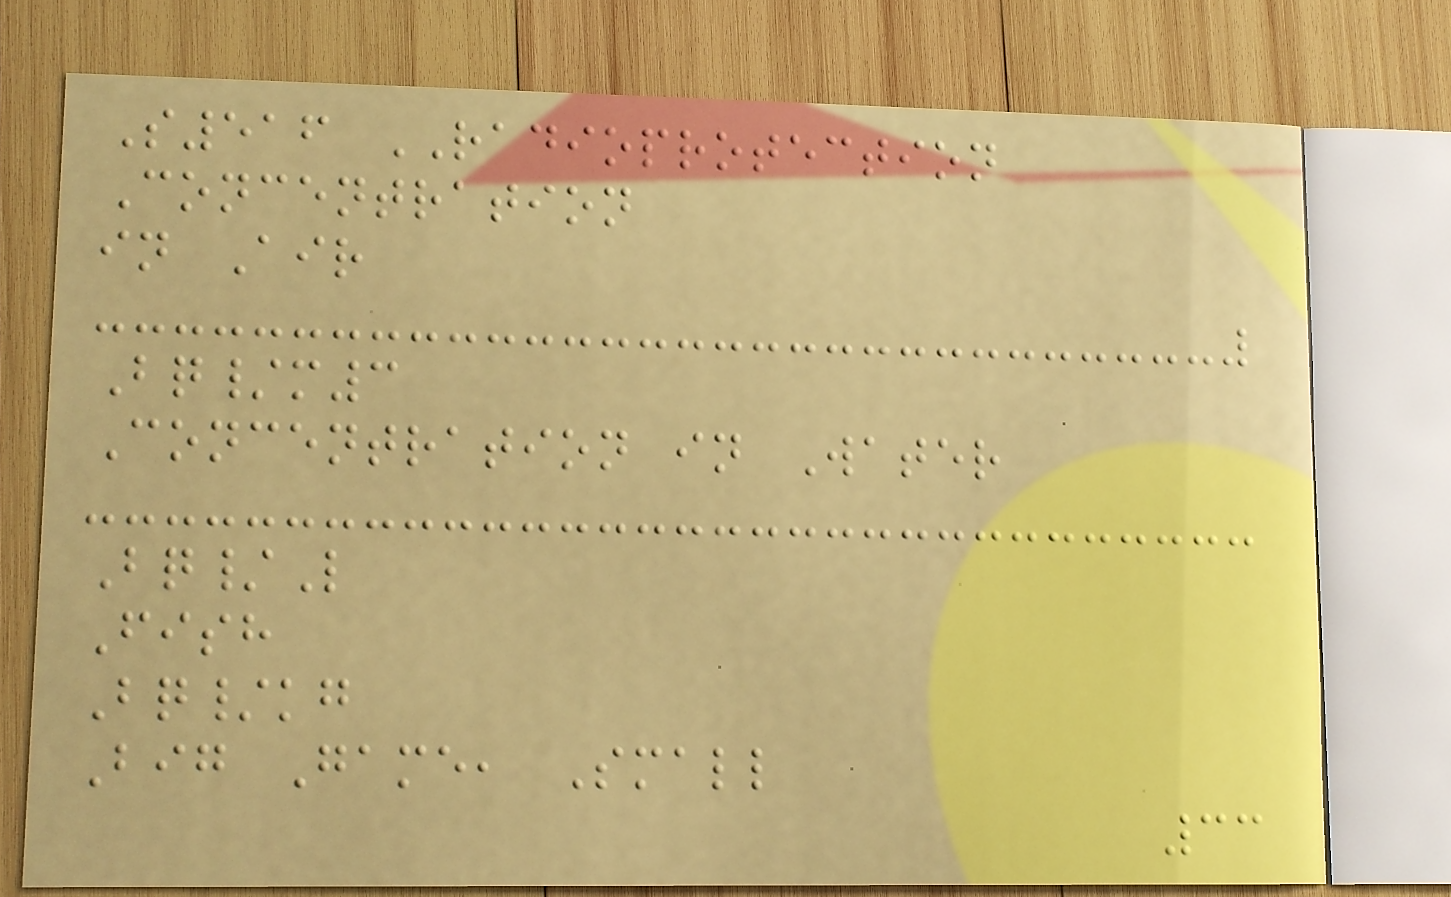S516 RADIOPROTECTION
Concentration
in Air
Bq/m3
Concentration in Water
Bq/L
Fish
Bq/kg
Big Game, Small
33
